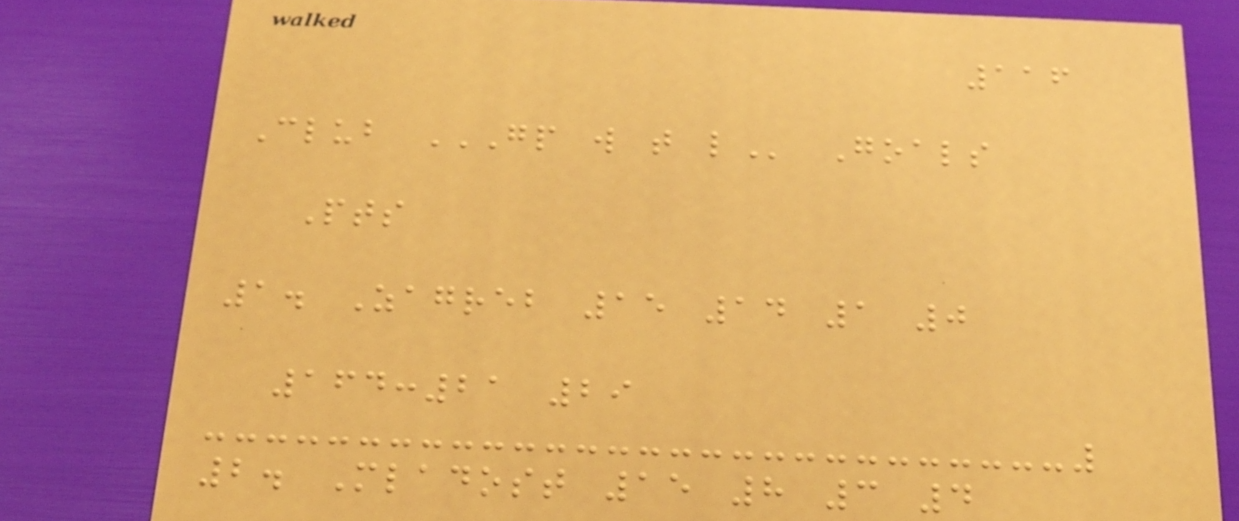116
Club GP W T L Goals
Pts
1. Zagreb 15 14 1 0
164:21 29
2. Mladost 15 8 3 4
